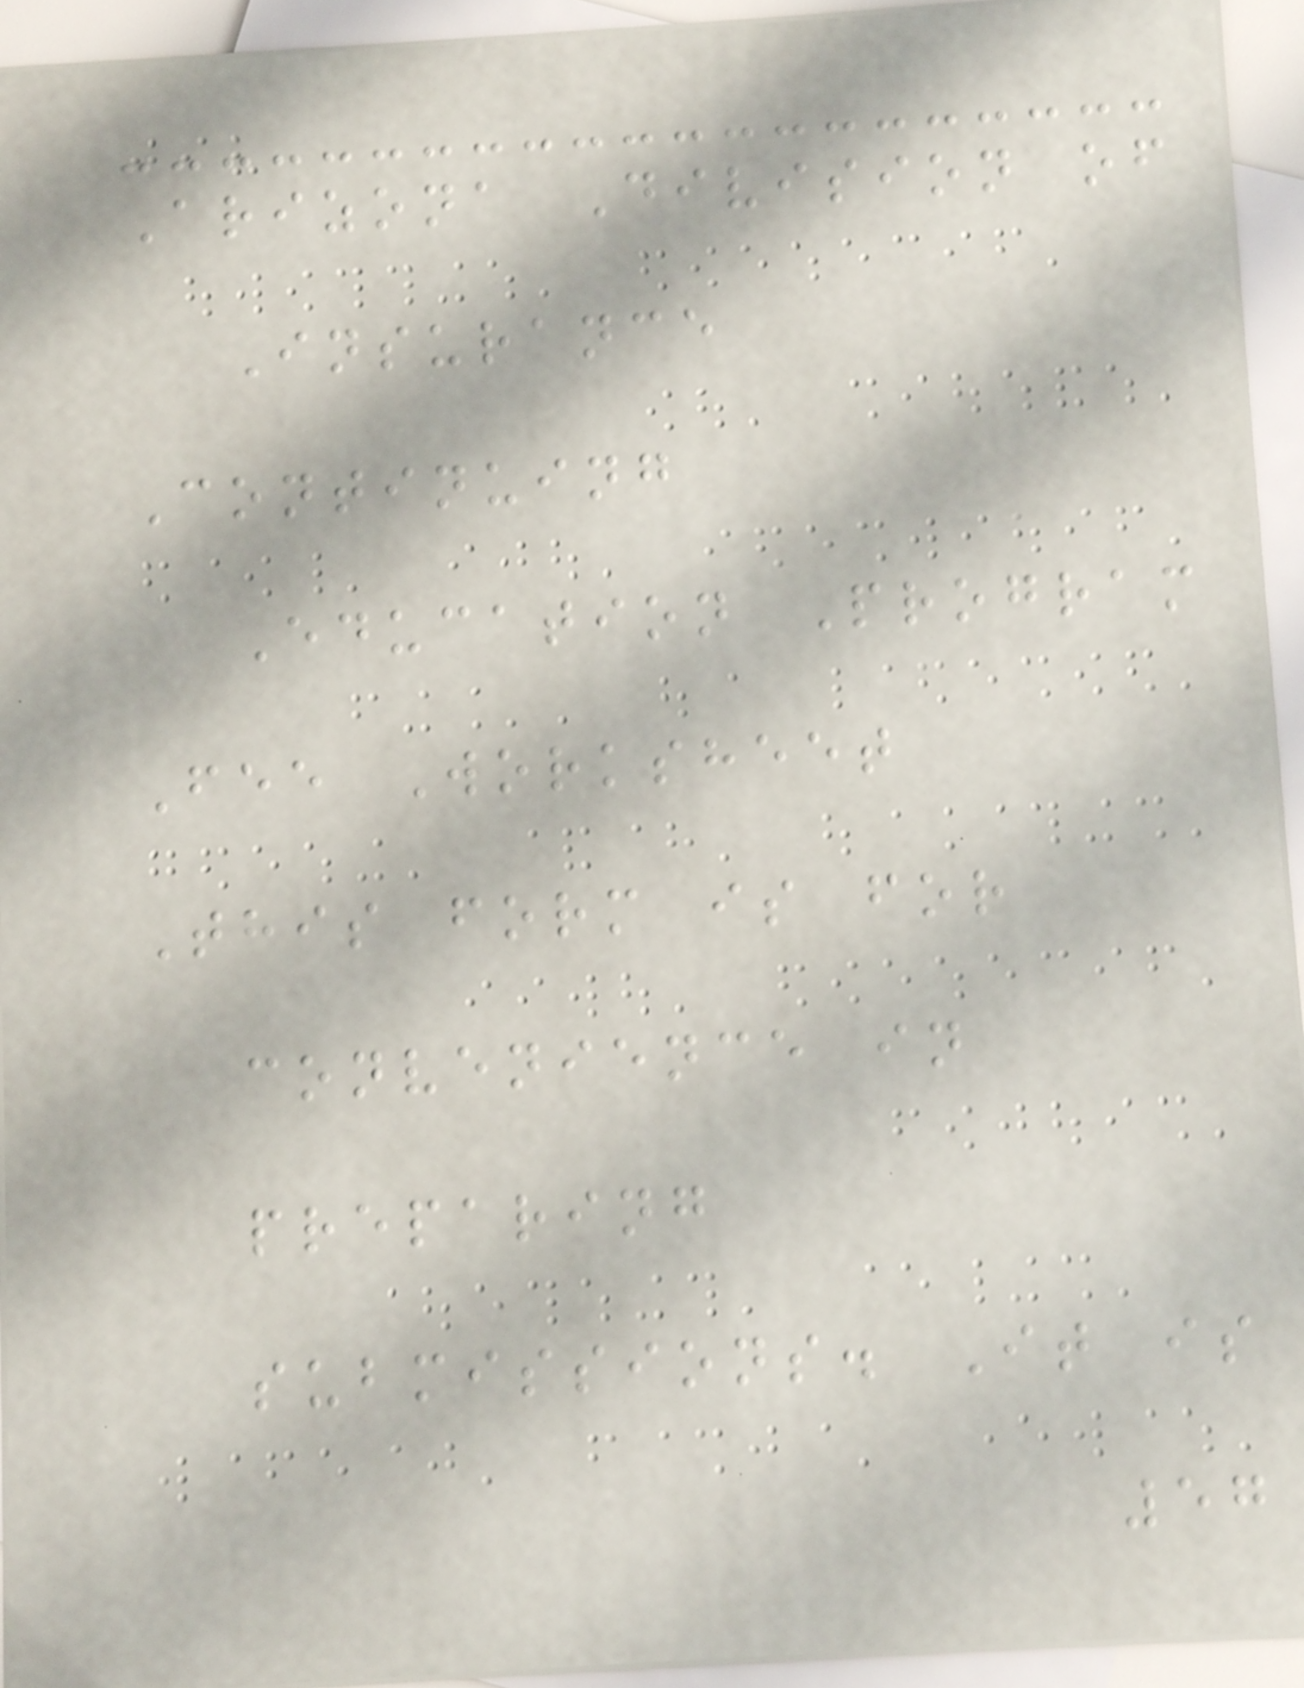Arizona Division of
Insurance
Continuing
Education Program
Fee Worksheet
This form is for
convenience in
preparing
submissions. It is
57
